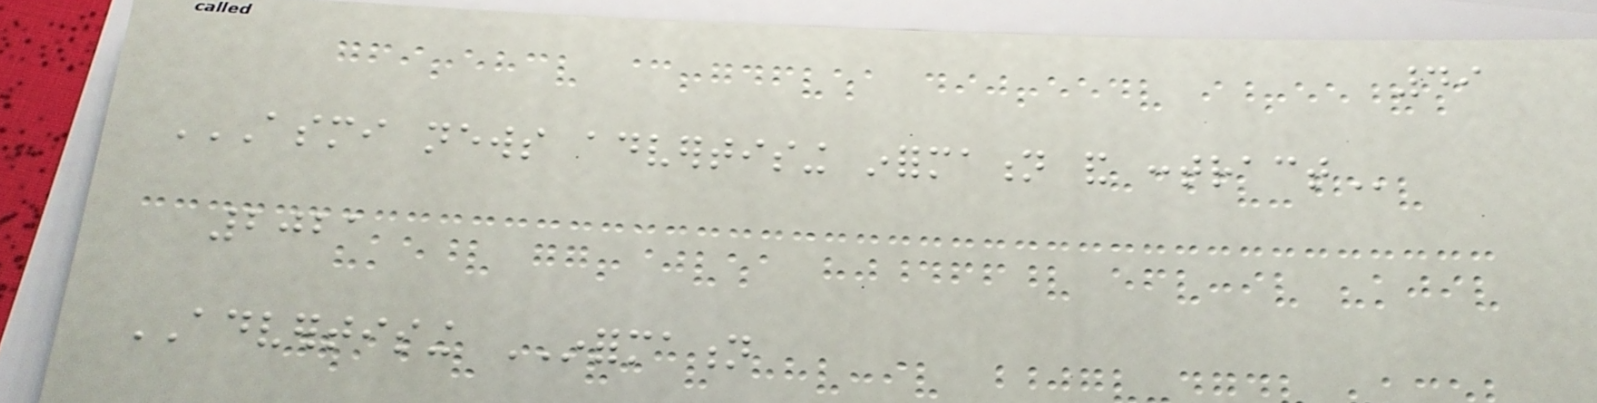49
ASMI NEWS ADVERTISING INFORMATION AND CONTRACT
2021
ADVERTISING INFORMATION
